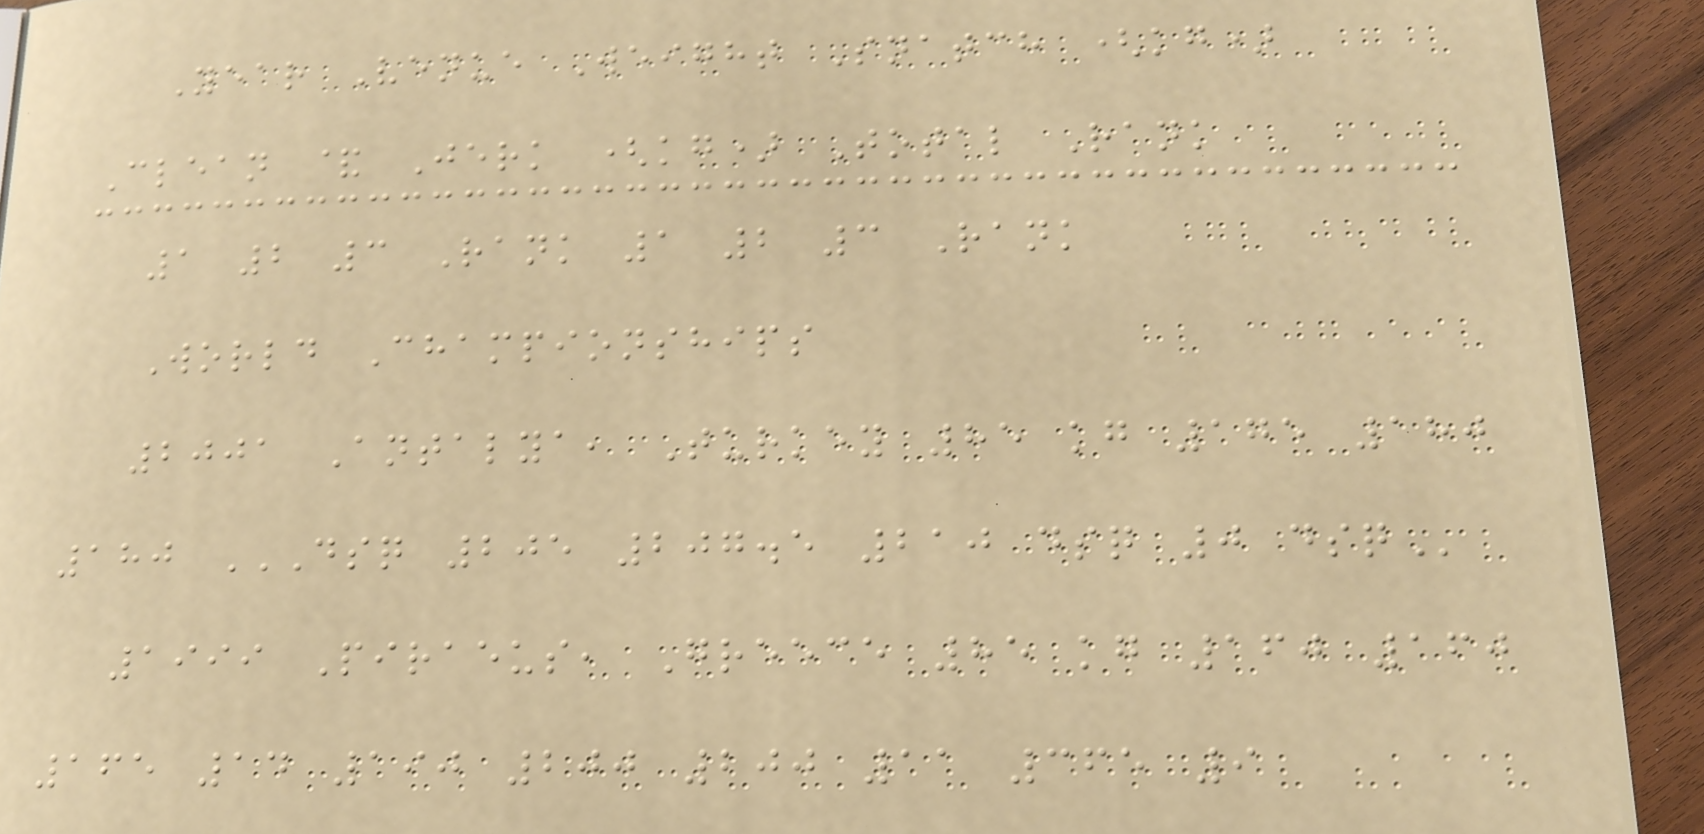Year Venue Weight Snatch (kg)
Clean & Jerk (kg) Total Rank
1 2 3 Rank 1 2 3 Rank
World Championships
2001 Antalya, Turkey 85 kg 175 180
180 DSQ 205 207.5 210 DSQ 0 DSQ
1999 Piraeus, Greece 85 kg 160 160
165 14 190 200 200 11 365 9
